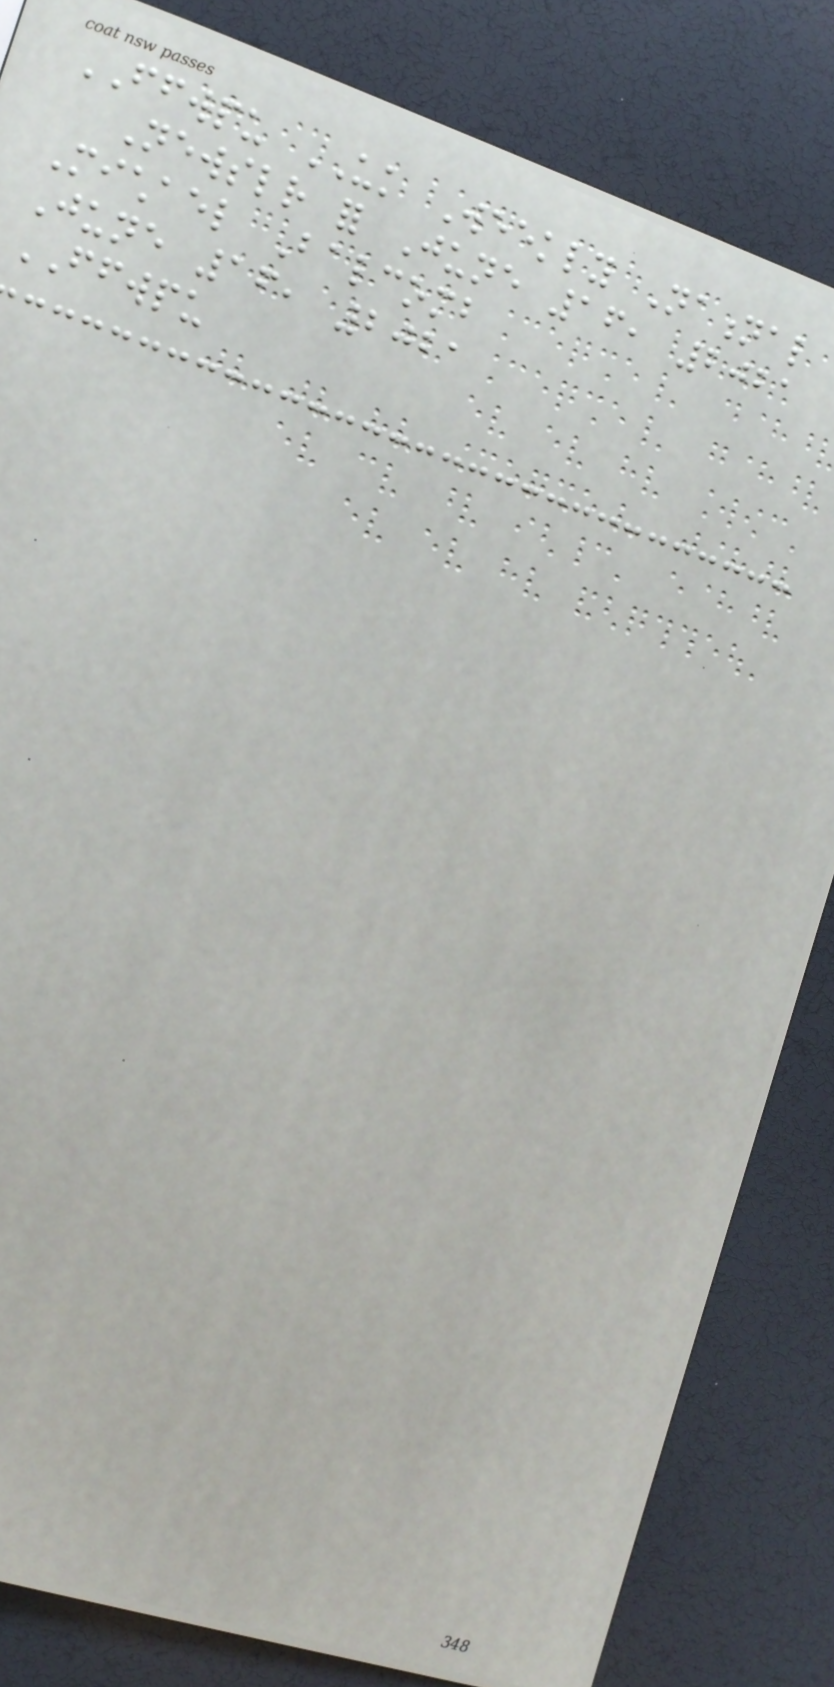FFWPU UK Weekly National
Newsletter for June 16, 2021
Michael Balcomb
June 16, 2021
FFWPU
